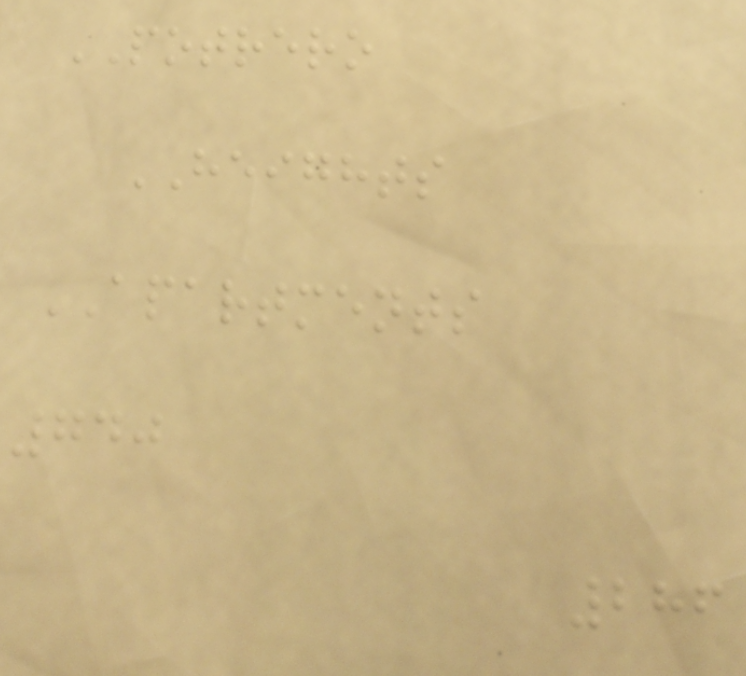POTRERO
HEIGHTS
APARTMENTS
740
286
